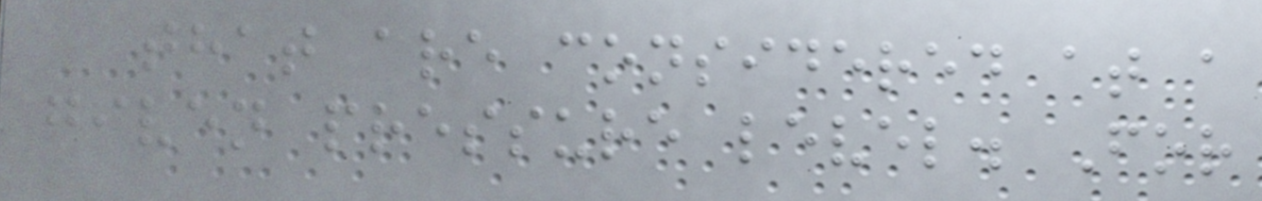that are considered at a
given pressure level. For
